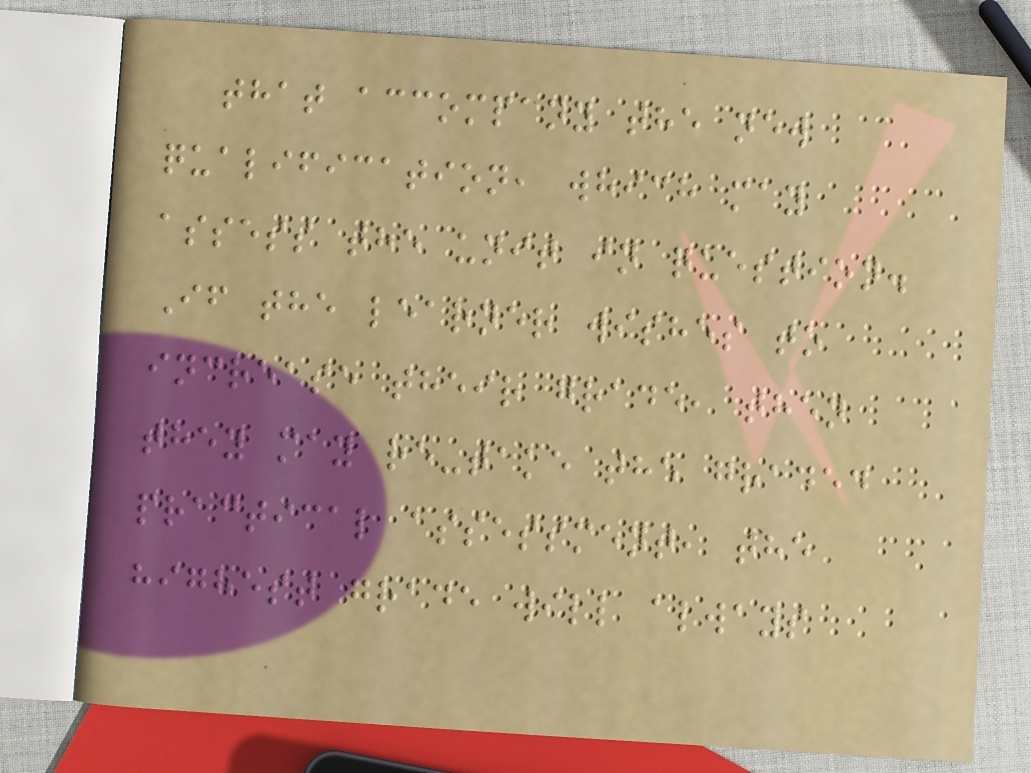that accompany the new
qualification, which may
assess the unit in question.
If the learner wishes to
increase their grade, then
they may re-take the graded
practical assessment, the
highest grade will always
